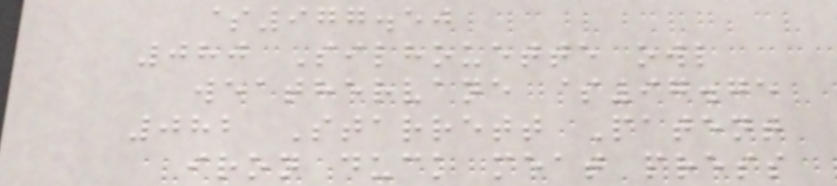$977.50
080 Silhouette owl
weathervane $97.75
082 Starrett Patent
iron duck meat press
